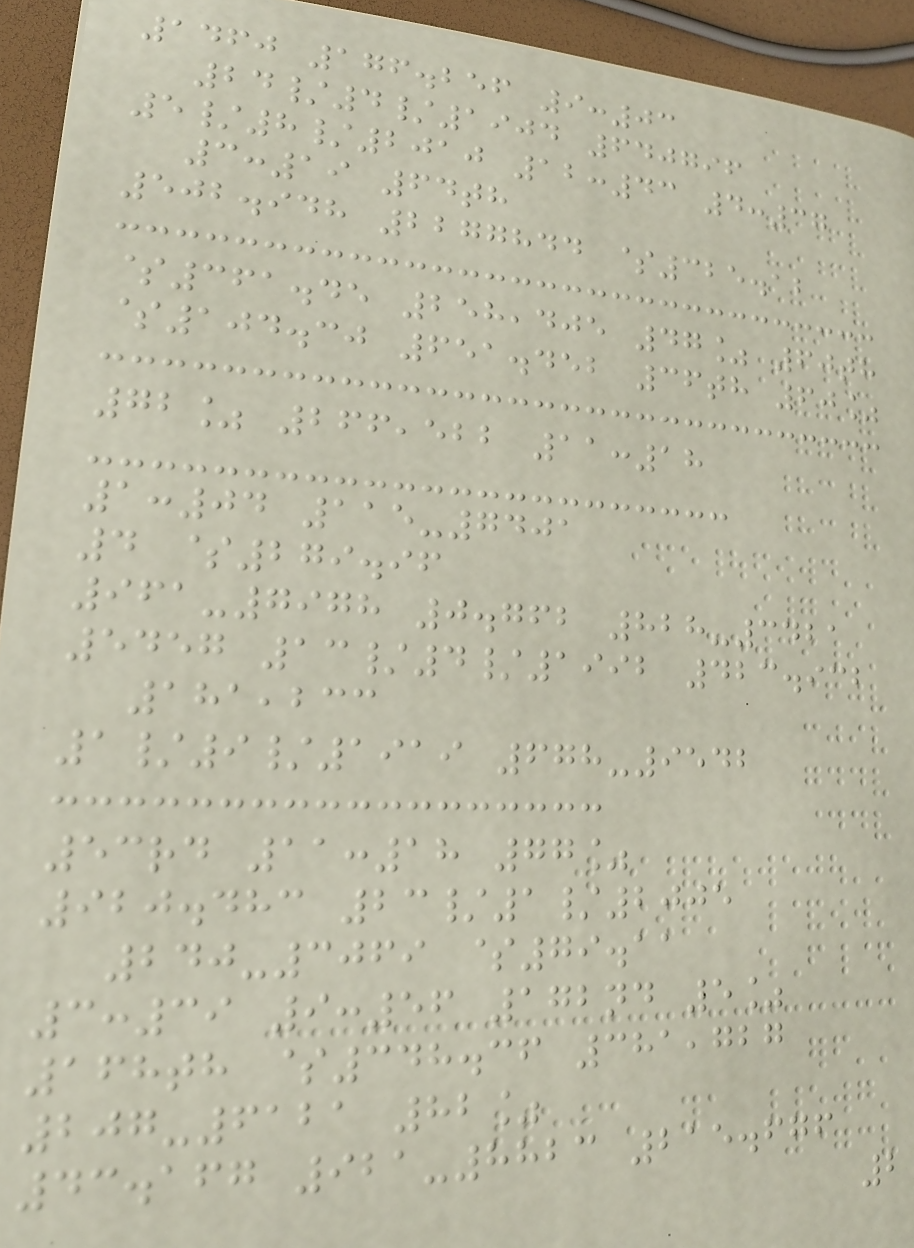1460 176.256 9:03
24/4/1904 640796
5/8/2010 12:43 4:37
3:19 64th
502.948 2277844 $325.12
$361.45 258,405 47% 60th
$104.30 651.452 36th 60%
72% 266,522 11:18
1:04 115-7401
4 $279.96
961-7978 0.762 828-3421
5457 13/4/1992 423.932
181,233
1/9/1919 678-9542
53rd 11:18 77%
920.483 23/1/2005
240-3069 $79.11
3:39 9:56 172nd 5%
168th $348.36 381,727
207-6121 82%
43.167 921-8823 215.676
2
